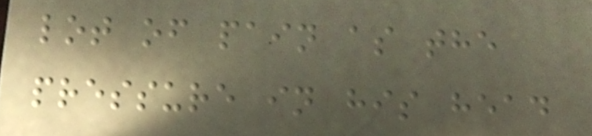lot of pain as the
pressure in his head
